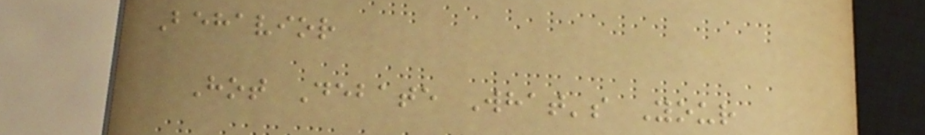Behavior
Hot Debate What's Your
